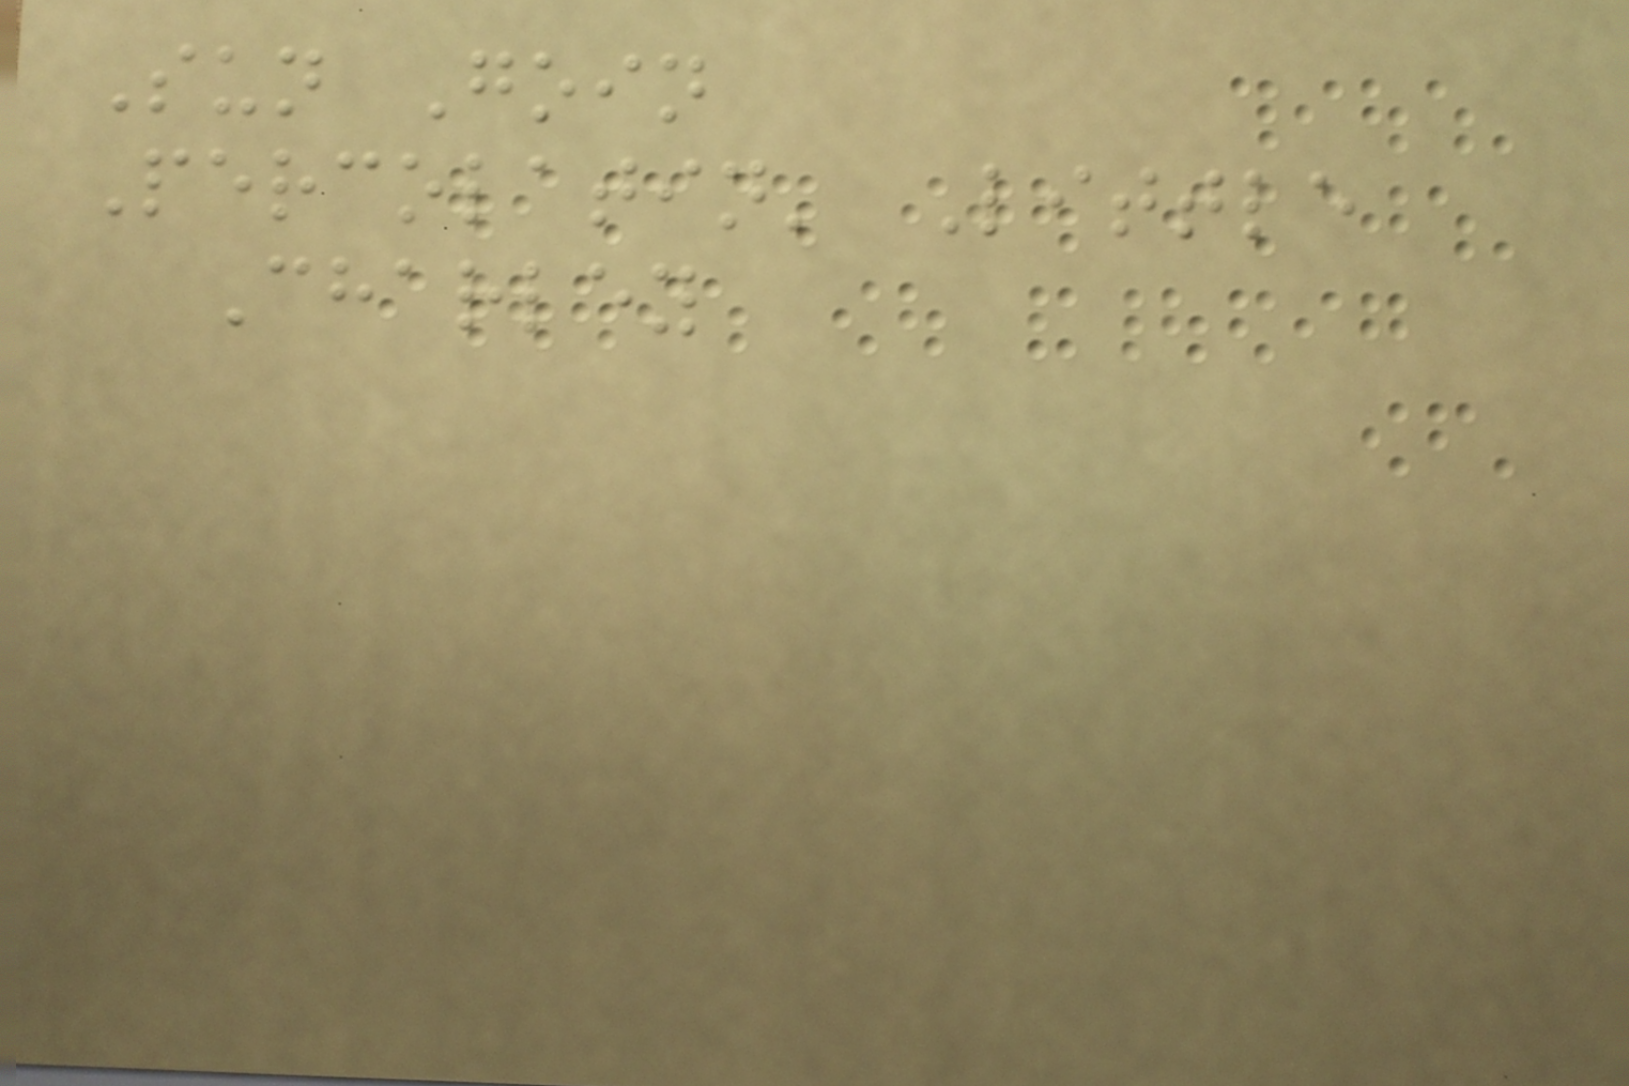Sun Goin
Percolatin' Little
Charley
